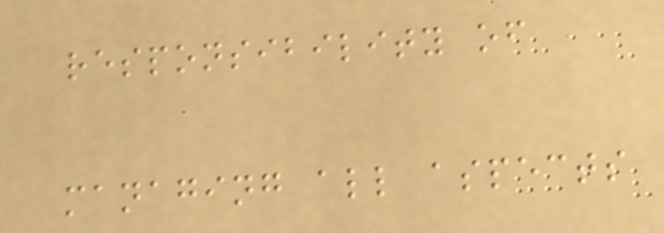responsibility of
managing all aspects
